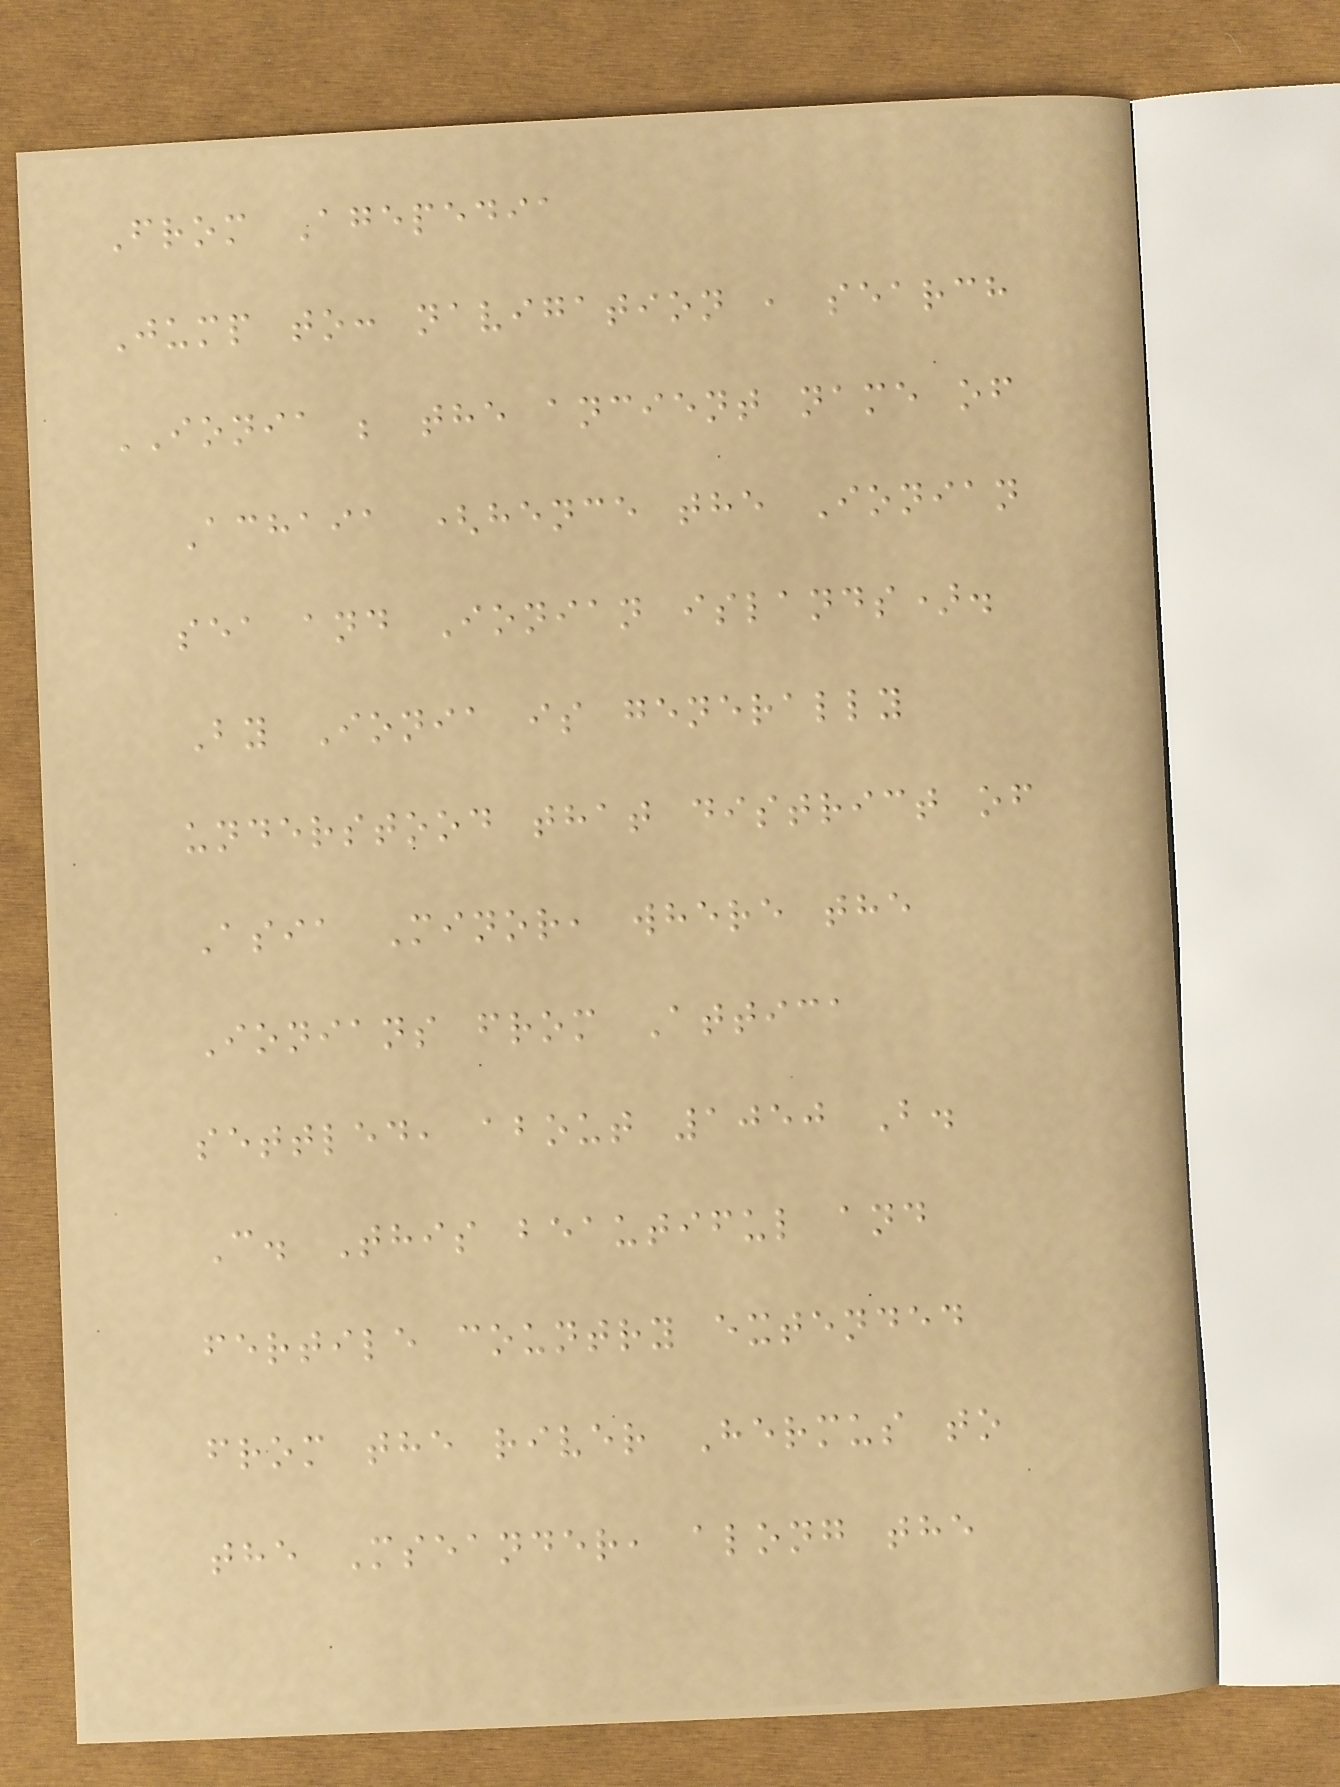From Agepedia
Jump to: navigation , search
IONIA ; the ancient name of
Achaia (hence the Ionian
sea and Ionian islands).
By Ionia is generally
understood that district of
Asia Minor, where the
Ionians from Attica
settled, about 1050 B.
C. This beautiful and
fertile country extended
from the river Hermus to
the Mseander, along the
